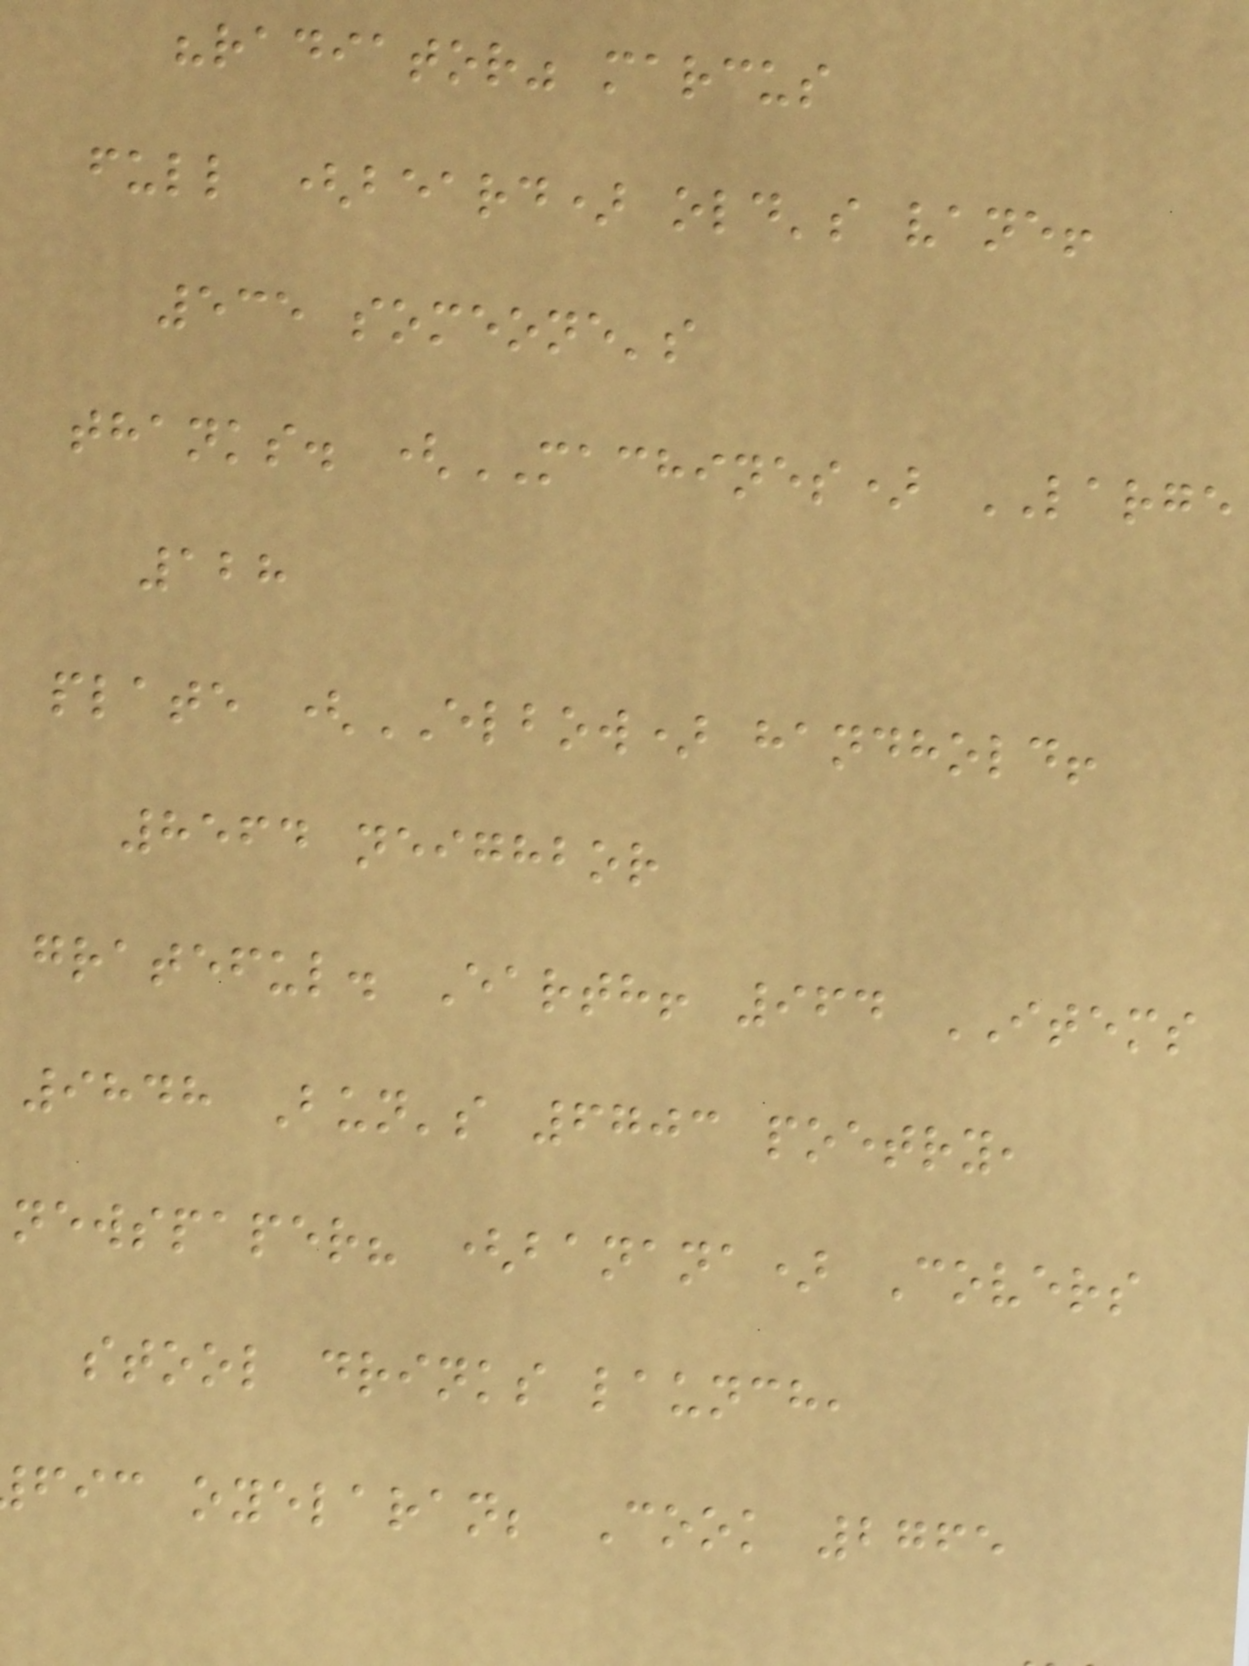"radiator" marcus
full (beard) old's vane!
535 someone's
thanks. (MACHINES) LARGE
128
plate (ELBOW) handhold!
8564 neighbor
grateful. Earth! 964 ITEMS
9848 Bun's 6703 poetry,
newspaper? (banana) Covers
stool drinks launch,
fic oyelaran; Cook 2765
